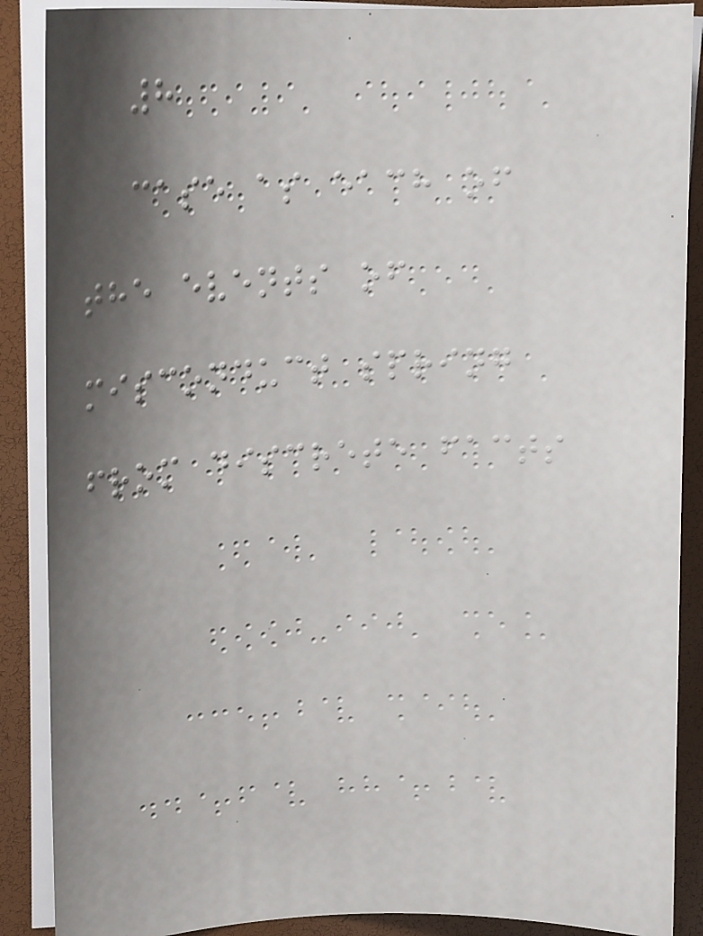8
case as each of
the events of
misconduct spring
from discrete facts
